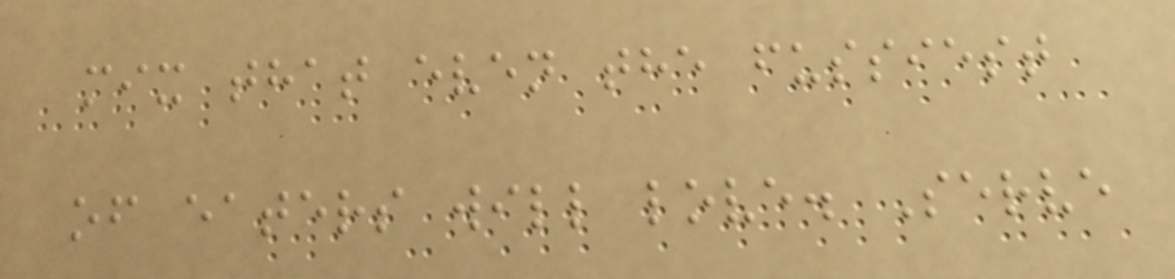mix that even the fussiest
of eaters will love. Serve
